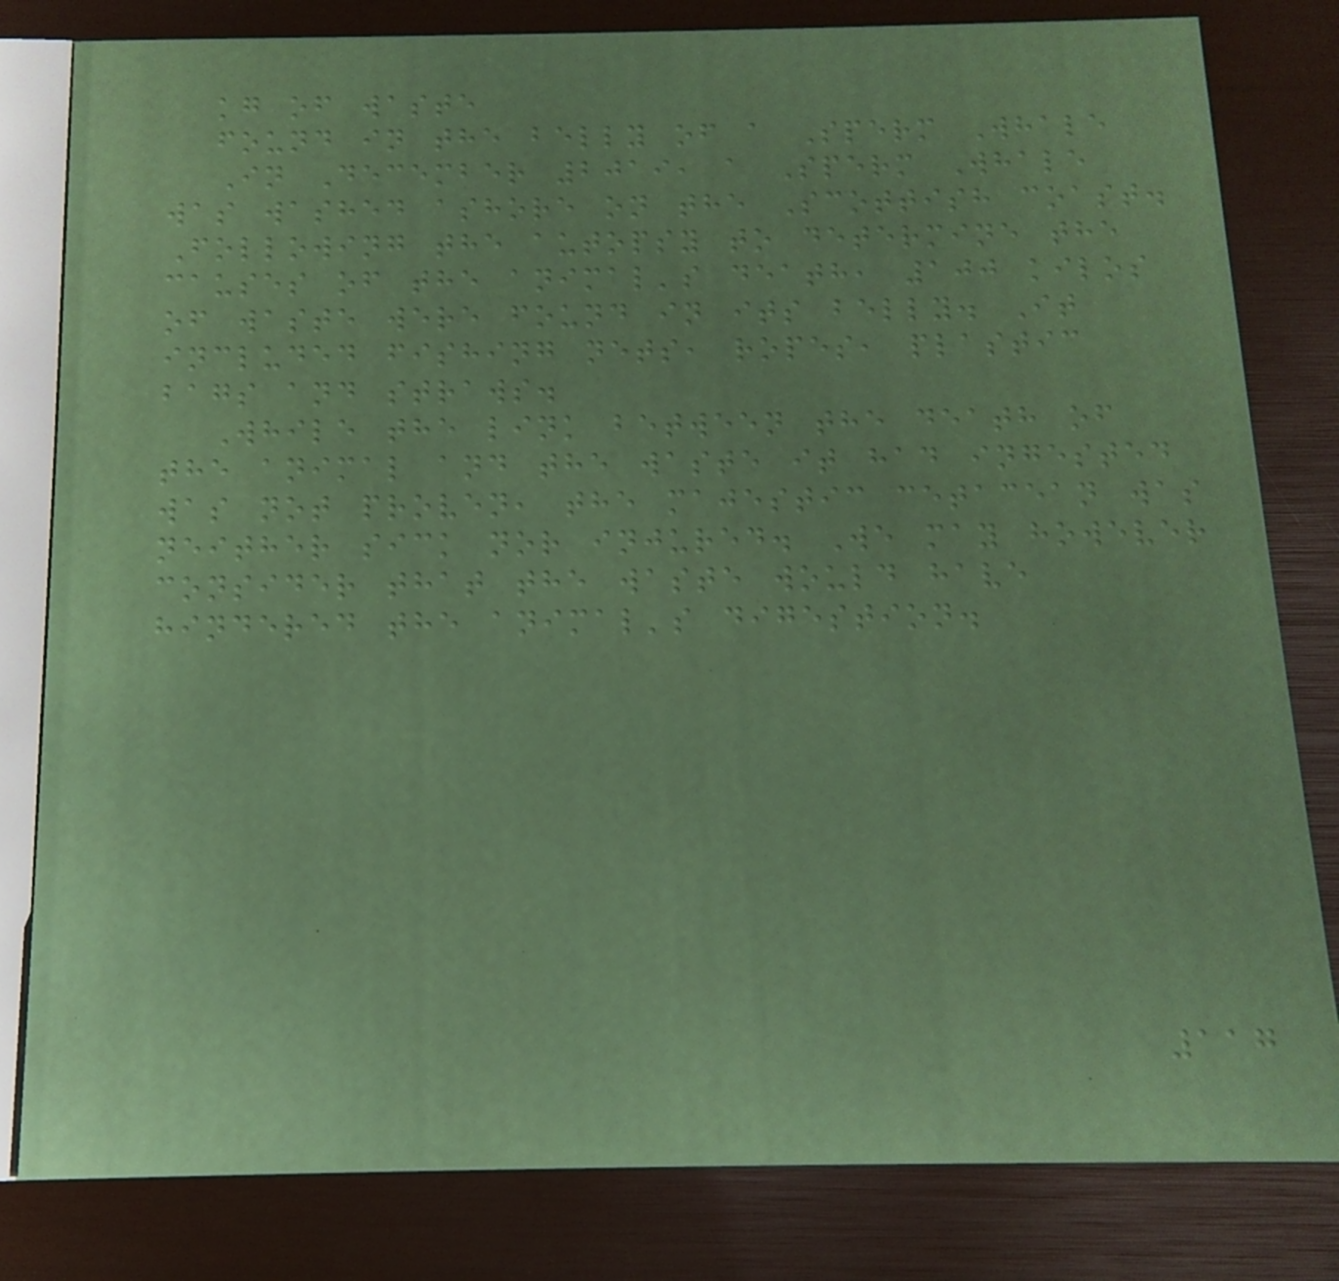kg of waste
found in the belly of a Sperm Whale
In December 2019, a Sperm Whale
was washed ashore on the Scottish coast.
Following the autopsy to determine the
causes of the animal's death, 100 kilos
of waste were found in its belly. It
included fishing nets, ropes, plastic
bags and straws.
While the link between the death of
the animal and the waste it had ingested
was not proven, the majestic cetacean was
neither sick nor injured. We may however
consider that the waste would have
hindered the animal's digestion.
117
